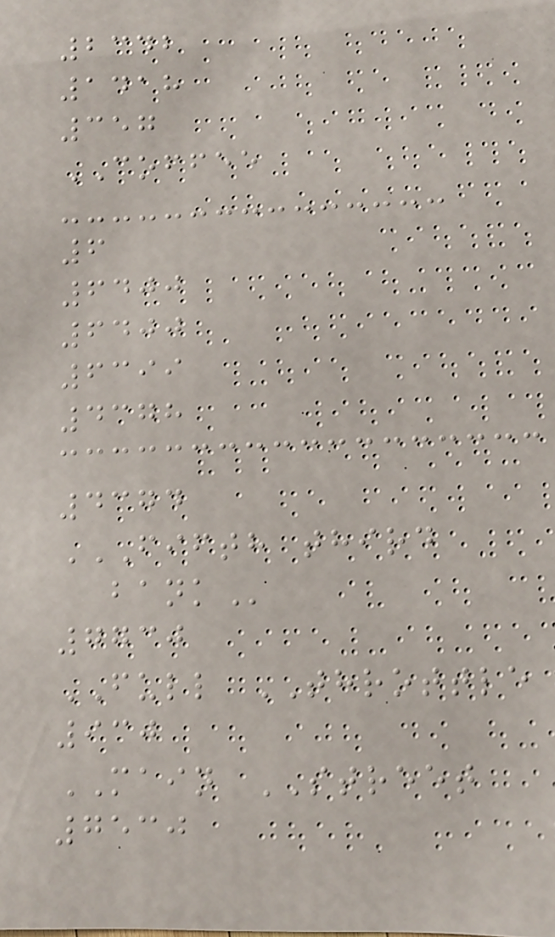2342
1418
357
COFFEE
6
6400
6400
6399
4378
4374
FIFTH THIRD
BANK
7730
FULL THROTTLE
930
MAIN STREET
7530
